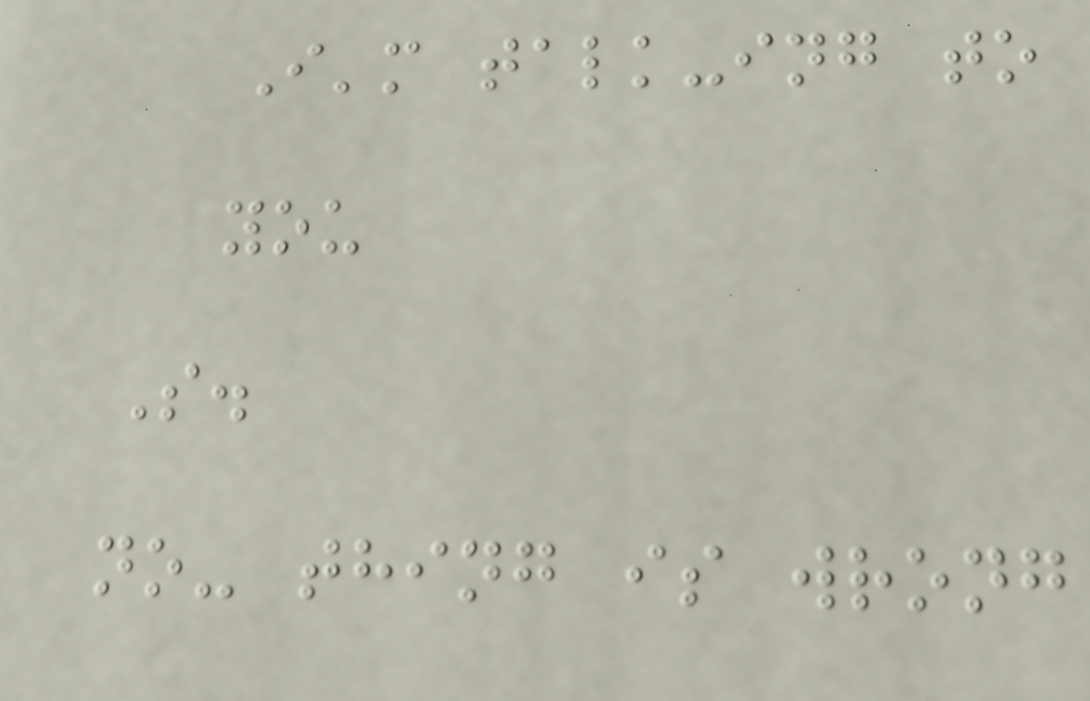I'm talk-ing to
you
S.
no- thing is wrong
